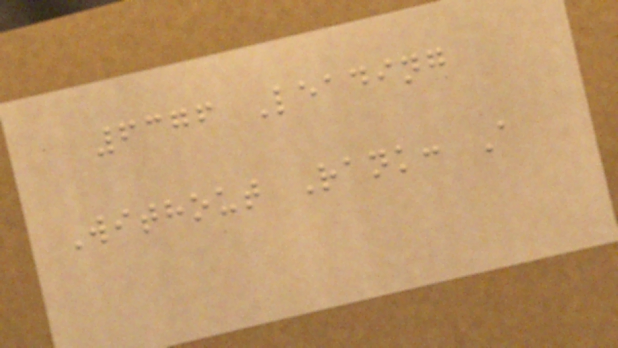6376 Leading
Without Rank: A
